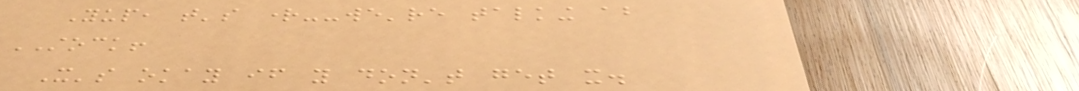Yup, that's right--we're talking about
STOCK!
It's okay if you don't get it.
